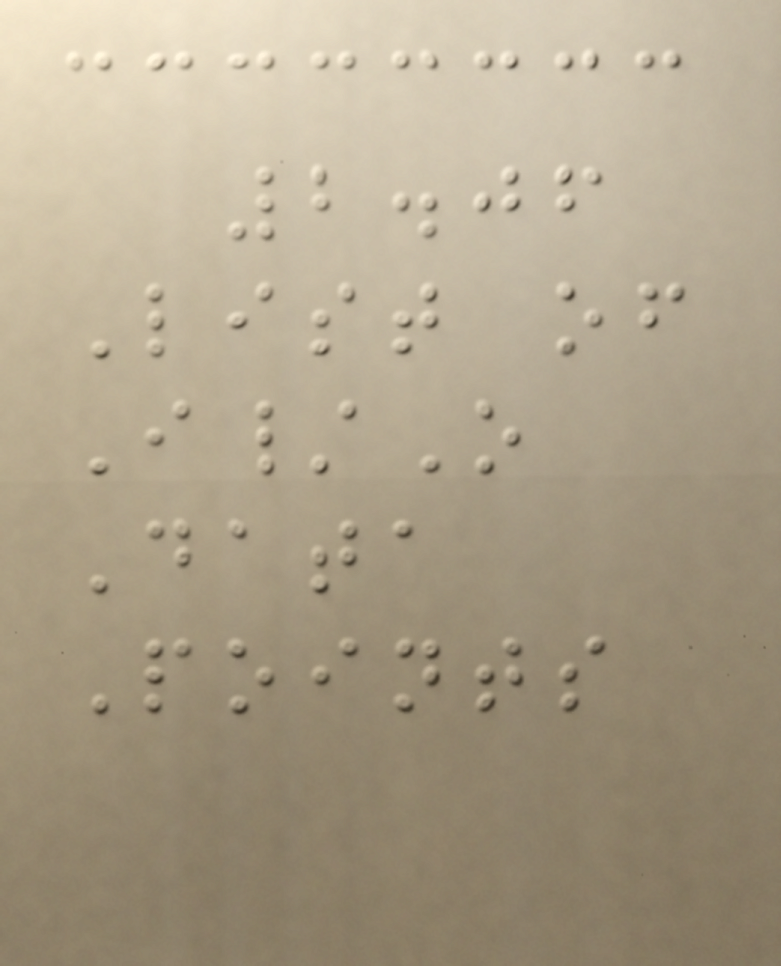2.06
List of
I/O
Data
Points
